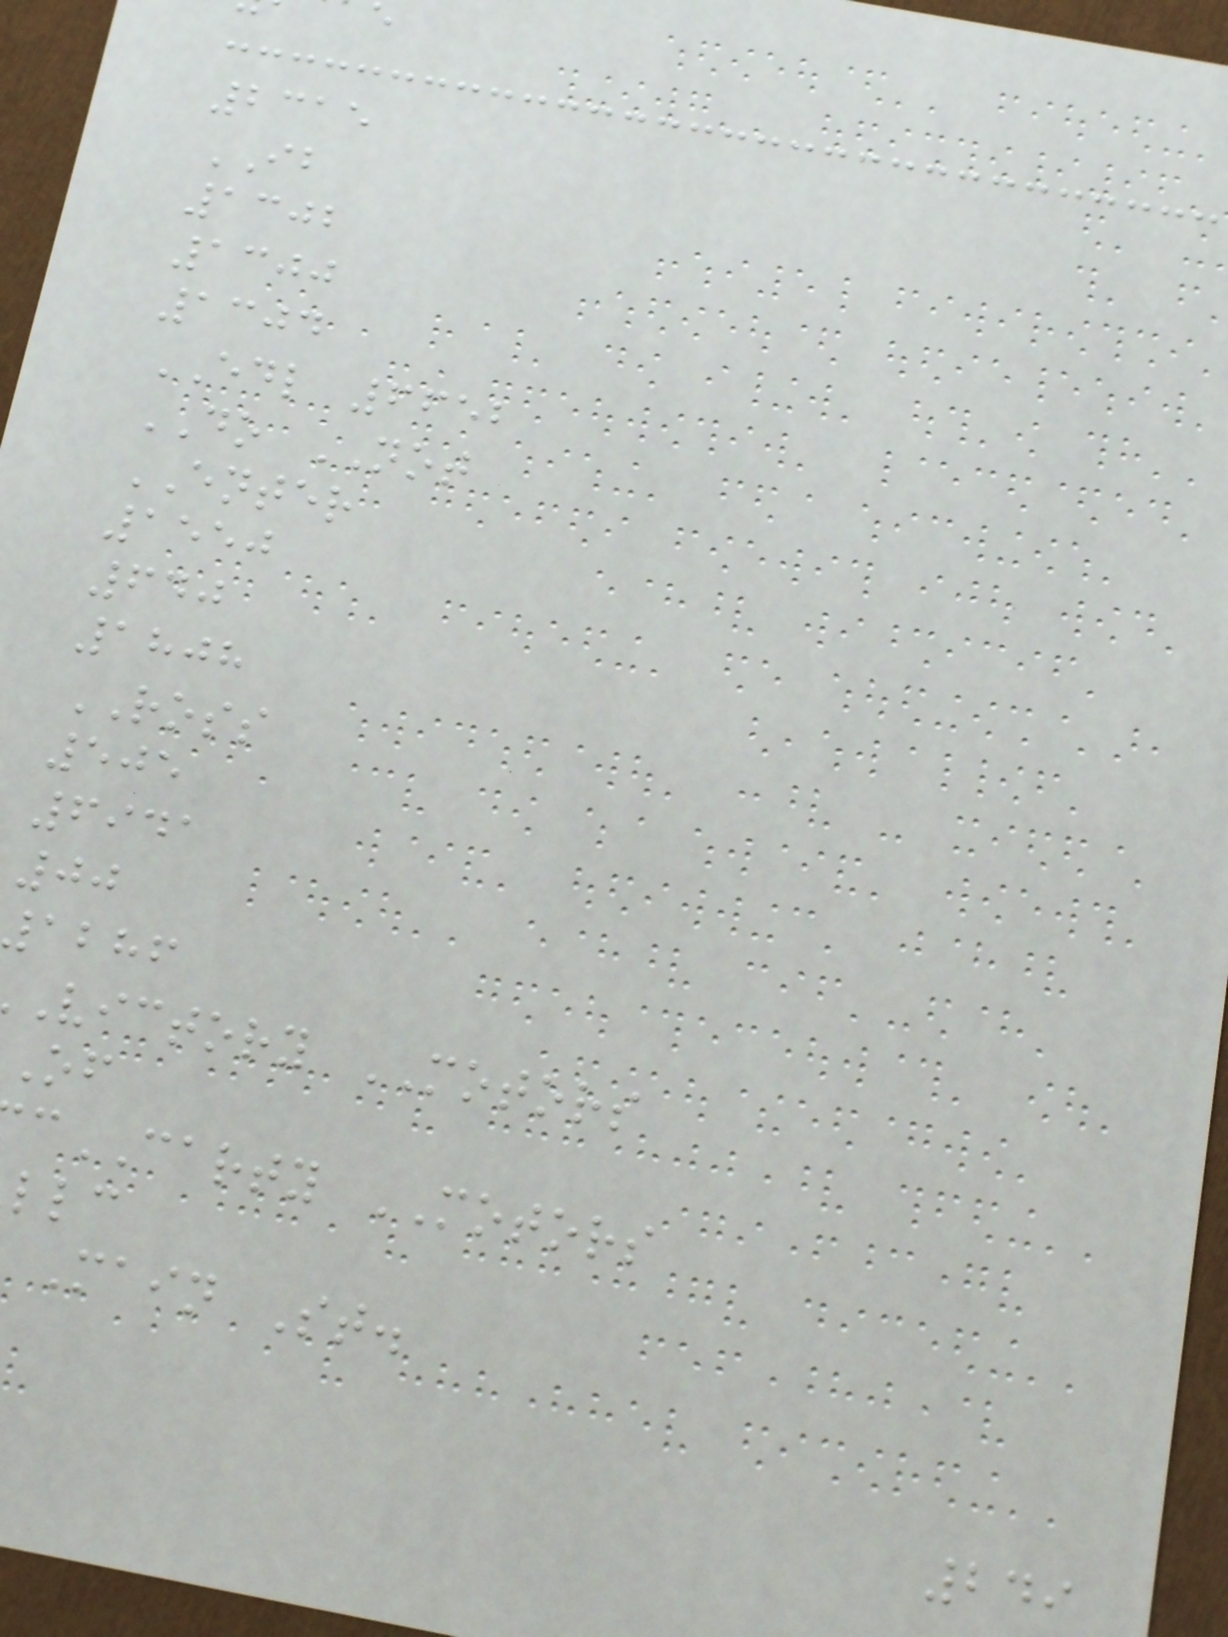2315
IB
1302
1300
1304
EDL 6652
DO NOT
ENTER
1550
640
1808
ROSS
505
6941
00
abhf
victory MOTORS
cCARTY MOTORS
Main St.
249
